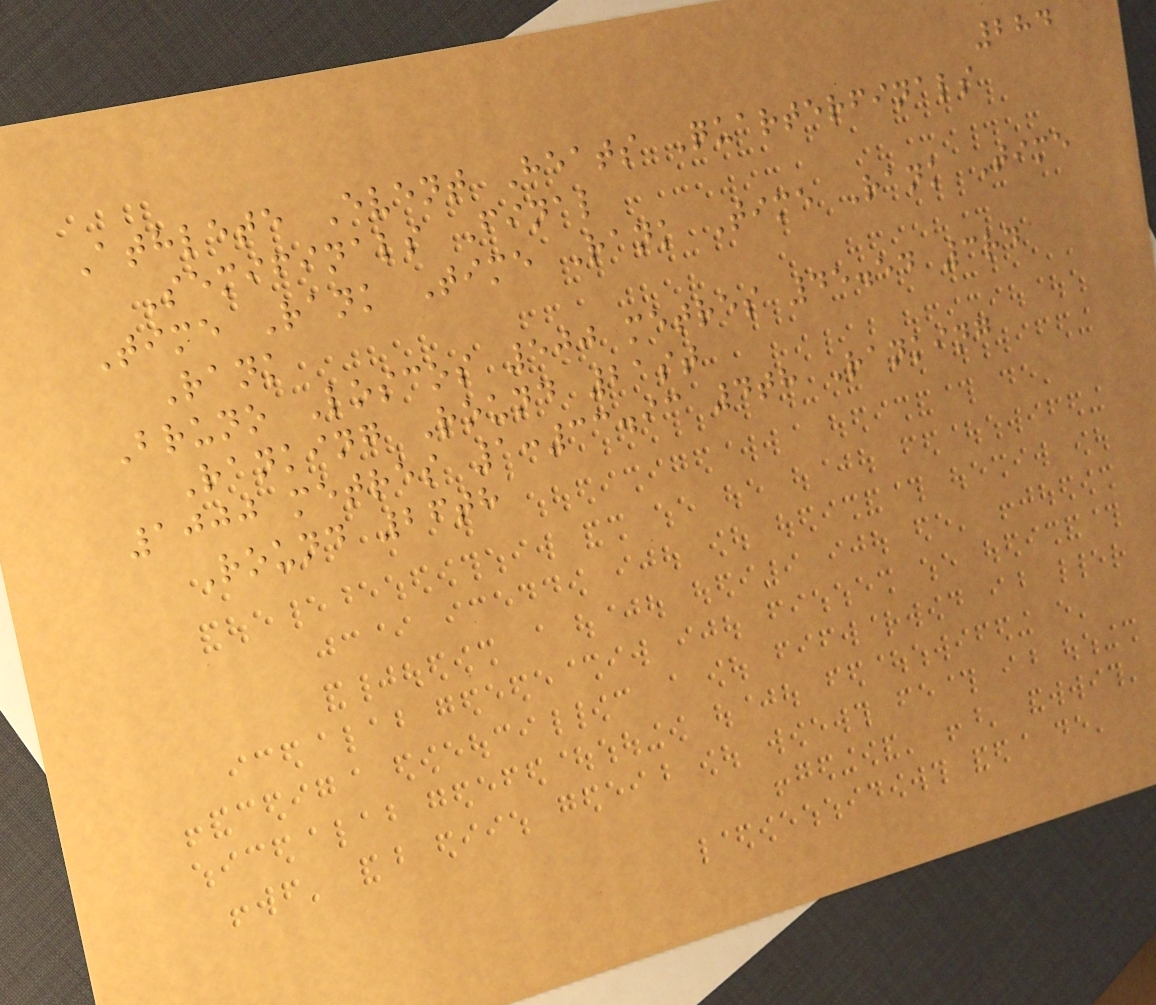284
Athlete Event Heats Quarterfinals
Semifinals Final
Time Rank Time Rank Time Rank Time
Rank
Bruno Loscos 500 metres 45.54 3rd
Ranking Round 21st
1000 metres 1:33.93 4th Ranking
Round 26th
